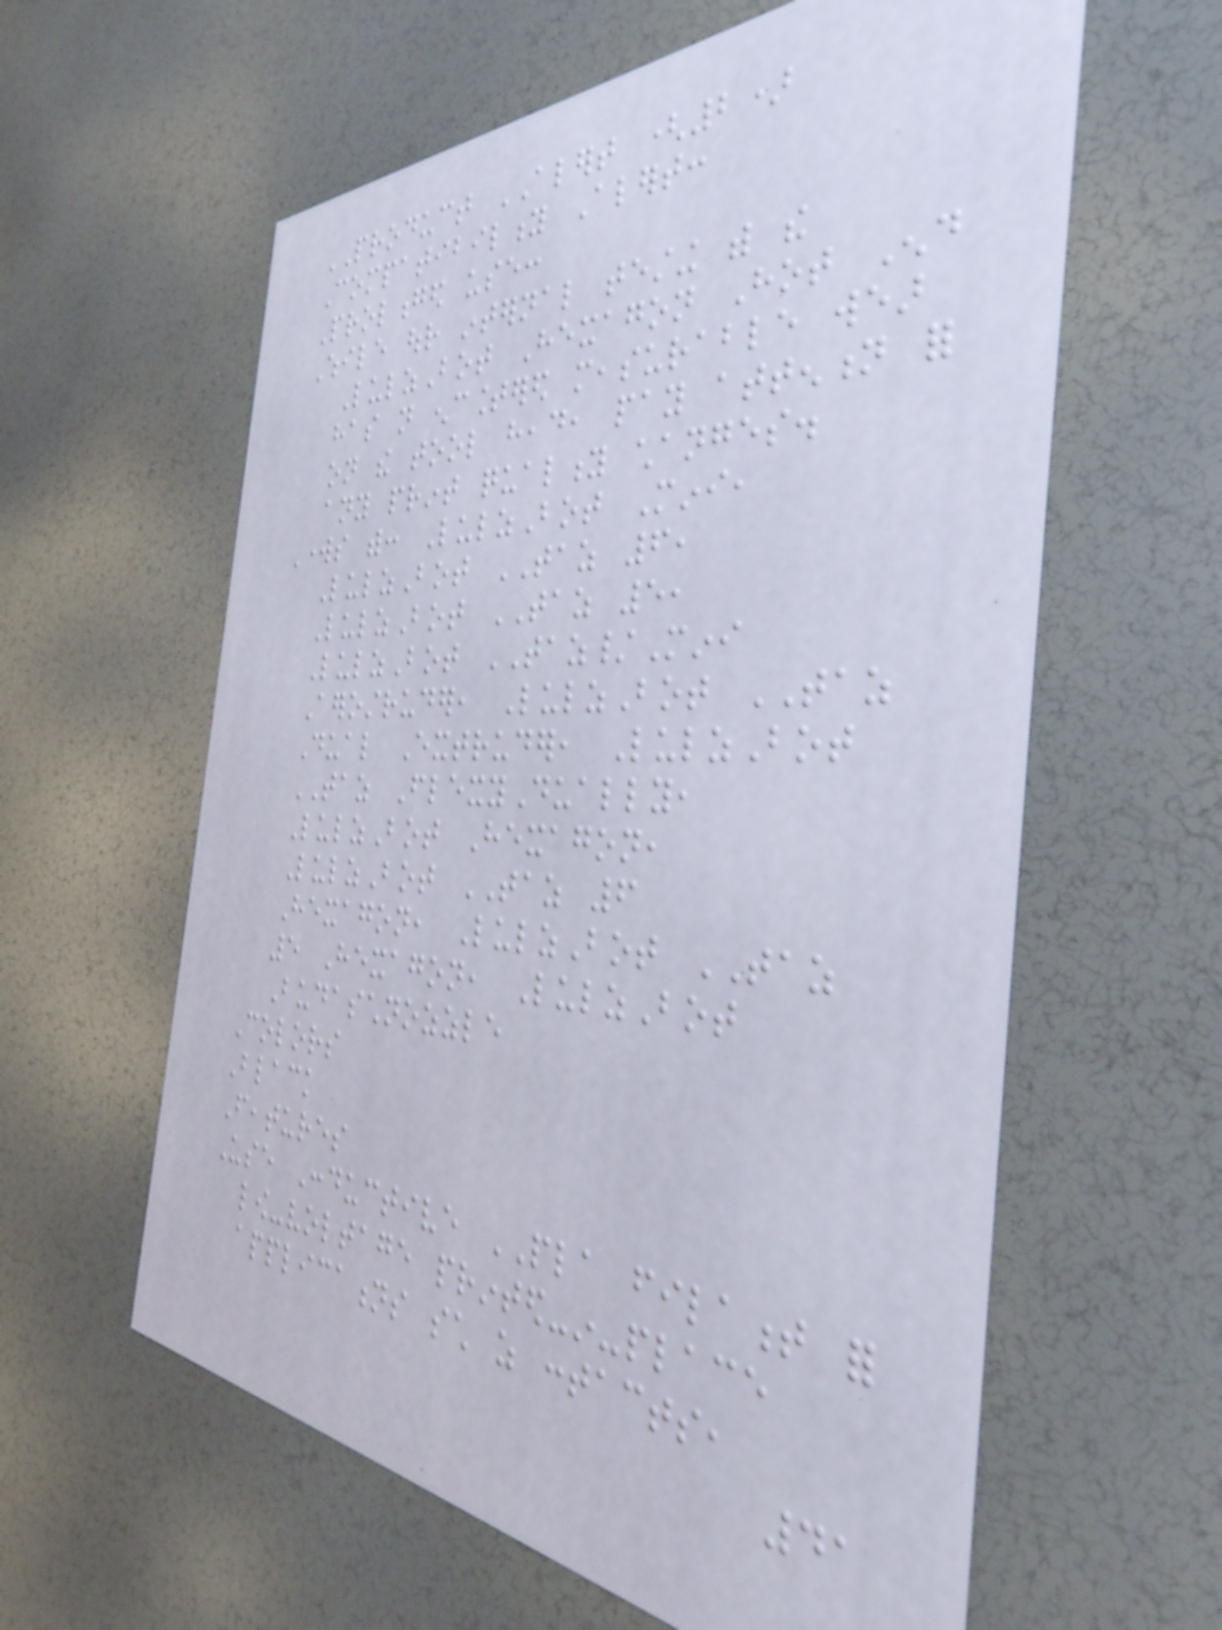PRODUCT ALERT (2)
Compatibility Alert:
Prolonged use:
While our internal testing with the
LulzBot Hexagon Hot End
has not encountered measurable wear
on the tool head, pay attention for
any print quality changes.
Works with: LulzBot Mini,
LulzBot TAZ 6,
LulzBot TAZ 5,
LulzBot TAZ/Mini
Aerostruder, LulzBot TAZ
Dual Extruder, LulzBot
TAZ FlexyDually,
LulzBot Hexagon,
LulzBot TAZ 6
Hexagon, LulzBot TAZ
5 Hexagon, LulzBot
Budaschnozzle
Colors
Black
Features
Use Conductive PLA filament for
low-voltage printed-in-place
applications such as contacts,
41
